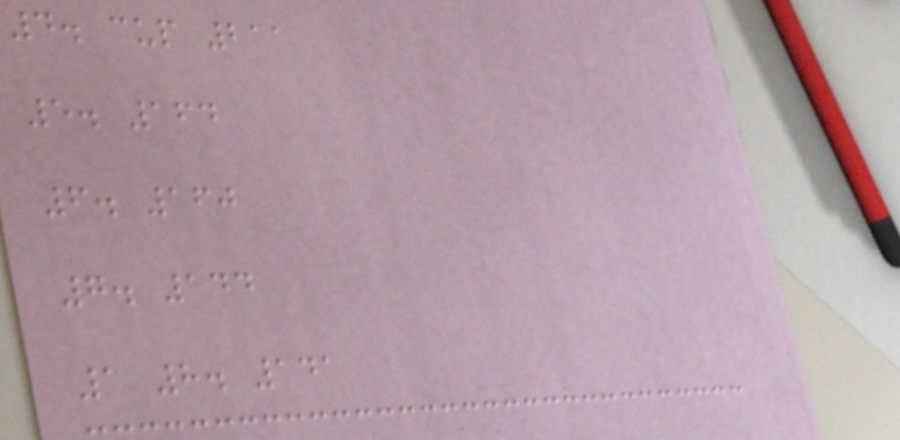4. cup 211
5. 164
6. 160
7. 144
1 8. 141
